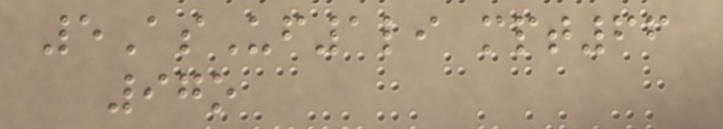5AsUf1li mpt66
97o
